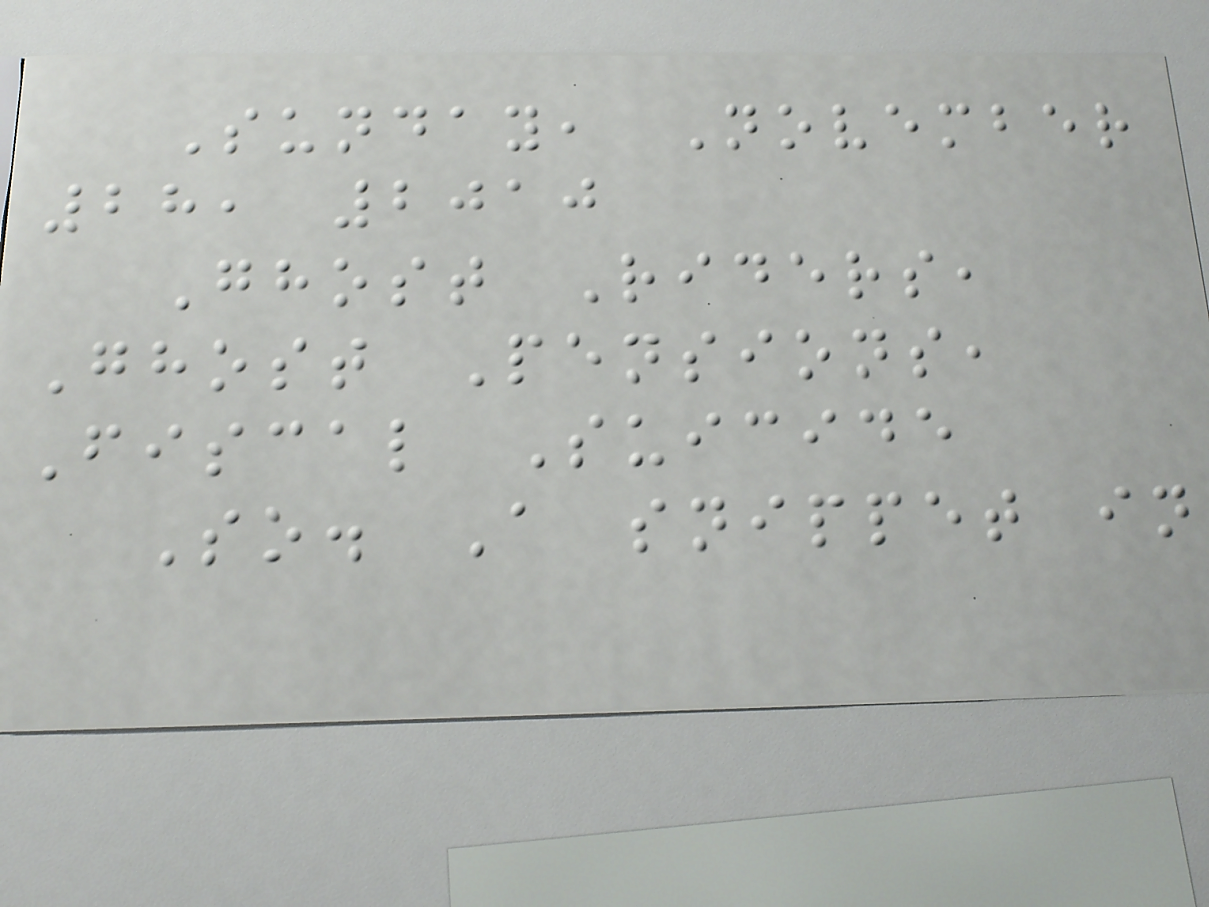Sunday, November
28, 2010
Ghost Riders,
Ghost Pensions,
Fiscal Suicide
So. A snippet in
